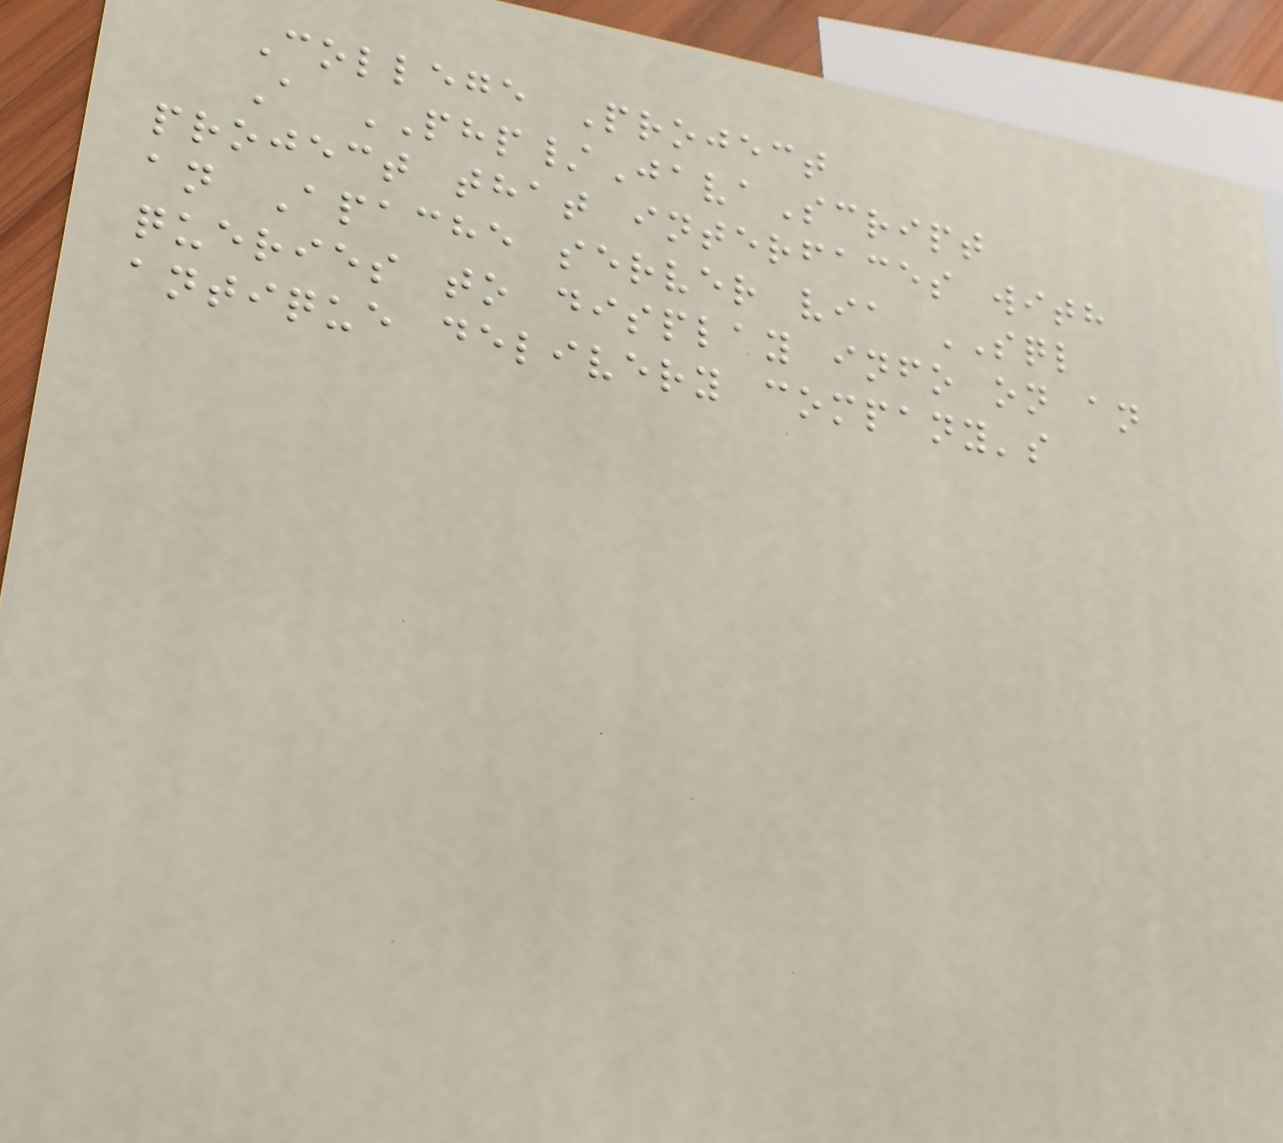College Project
A PHP/JavaScript
project that interfaces with
an Apache server via SQL
queries to display info on an
antique delivery company's
